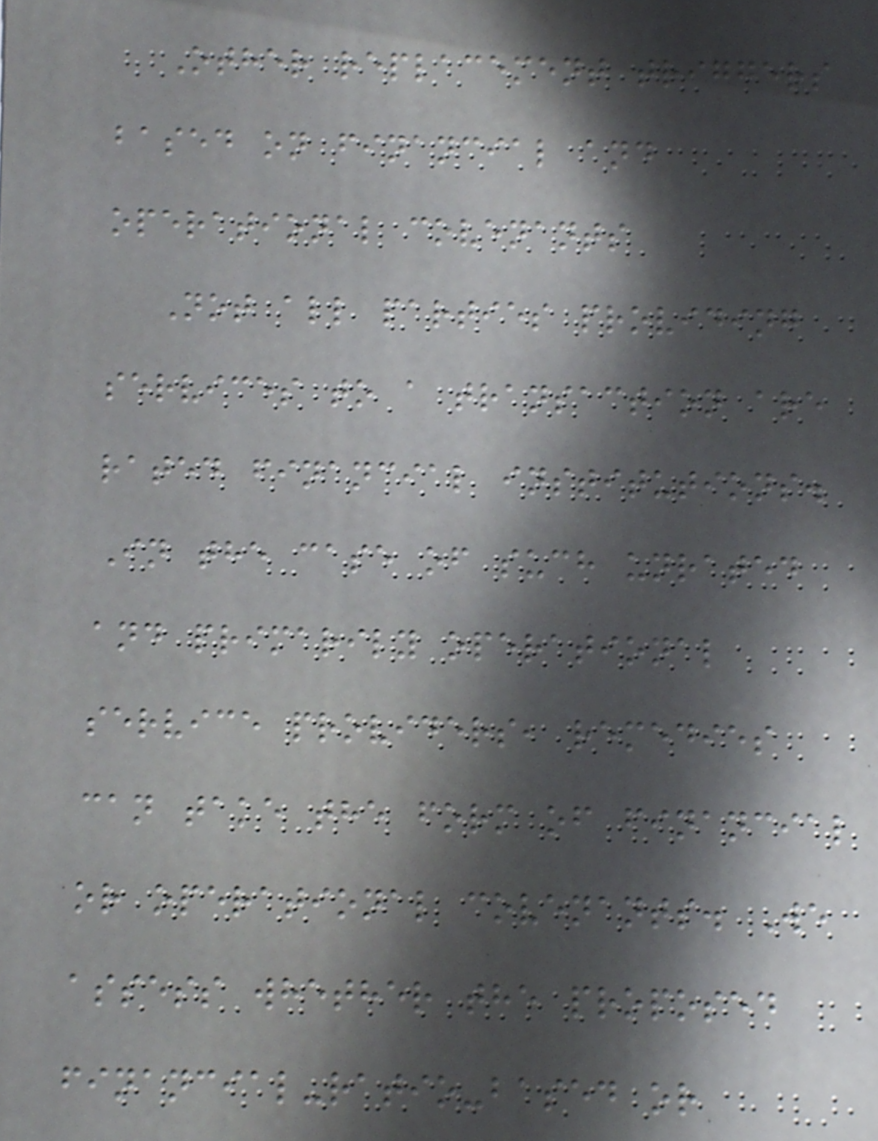Other replacement triggers
based on financial and
operational covenants
Not all parties providing
services to a transaction are
rated financial institutions.
In the case of such unrated
and primarily operational
service providers, remedies
can take the form of financial
or operational covenants. We
assess whether the proposed
financial-ratio-based or
